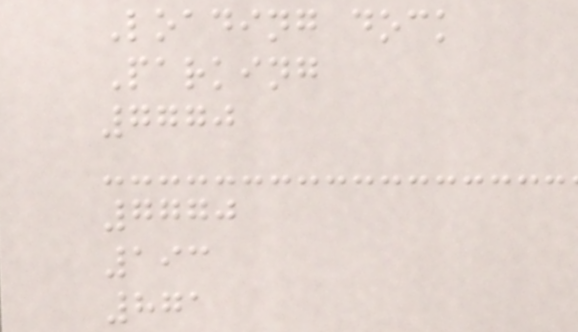Loading dock
Parking
7770
7770
193
871
